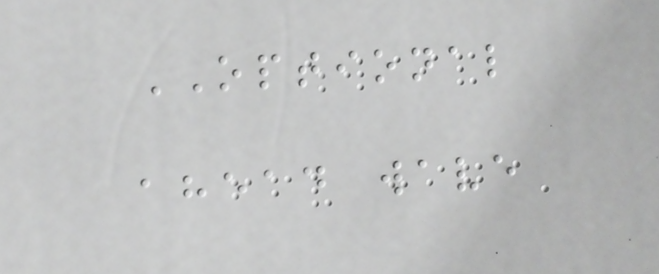OPTIONAL
ahead wave
